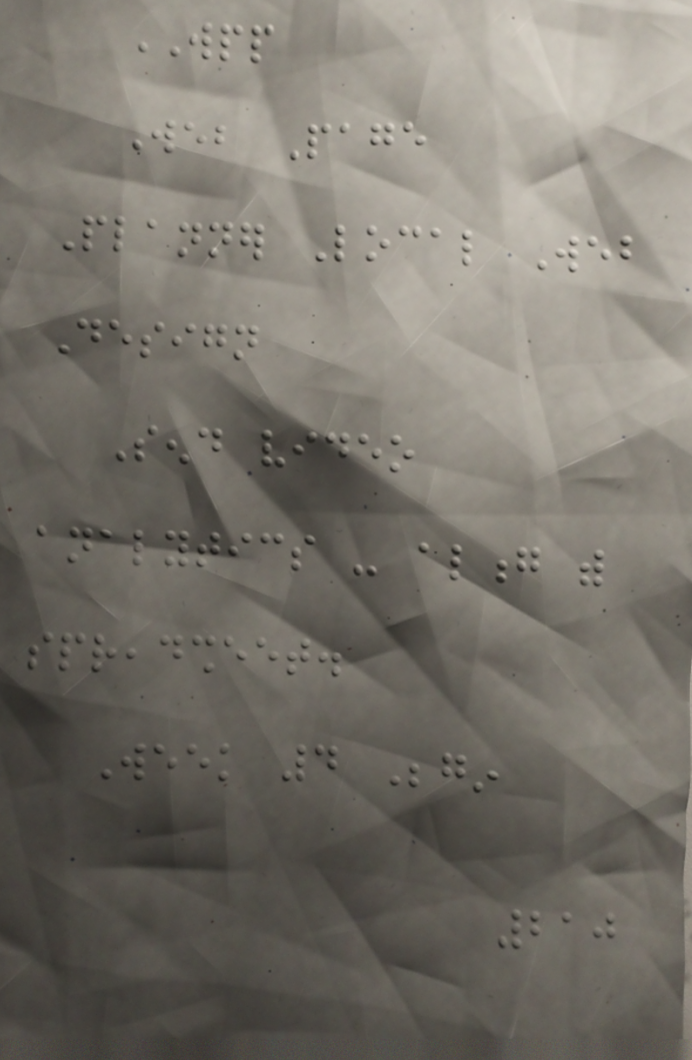WPP
Web Page
Planner Local Web
Design
Send video
analytics - along with
spreadsheet.
Week 4 Begin
210
